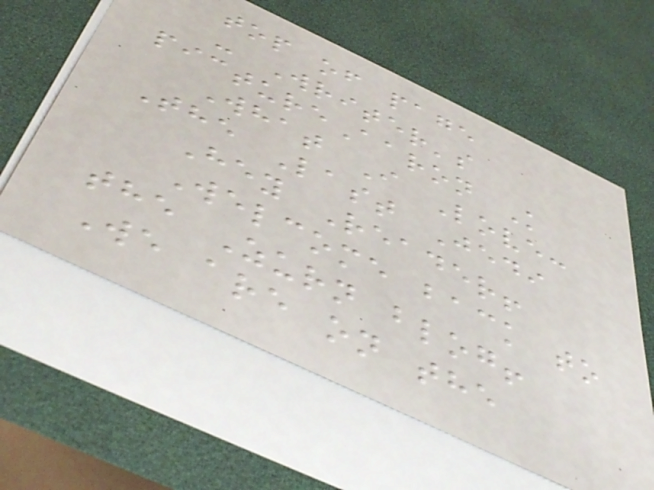top of page
- Writer's
pictureAaron K
What I Love:
The Last Jedi
Hey Reader!
Welcome back to
the Zurn blog!
We are on the
